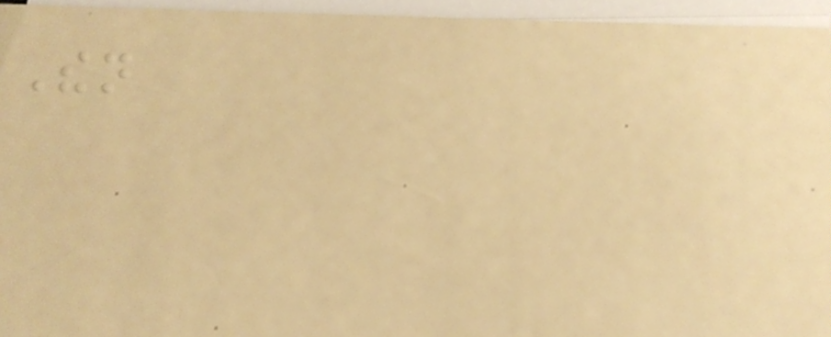Then
